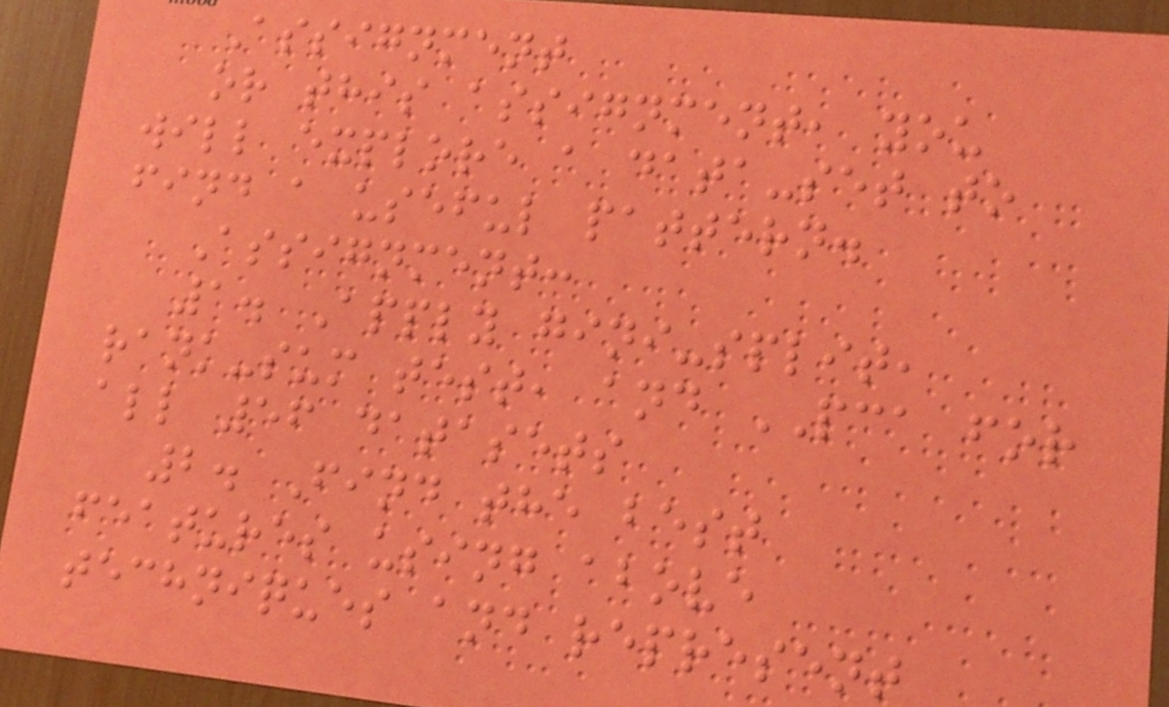Assignment
or this assignment, you
will explore a data-set to
find a useful pattern.
Assignment:
1. Apply gini-split,
rank-sum test, and PCA for
all 56 datasets
2. Find the best
features using above
techniques and represent
